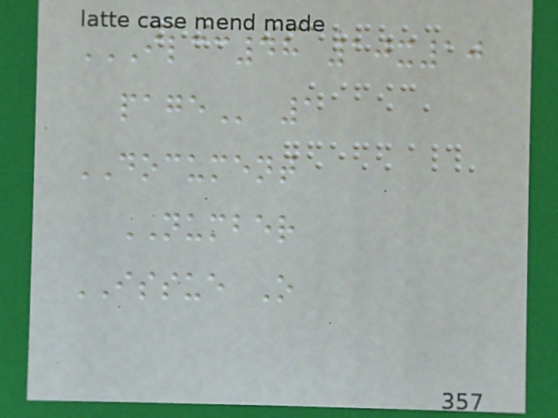ILCC48 10X10
PAGE 1
DOCUMENT
NUMBER
ISSUE O
